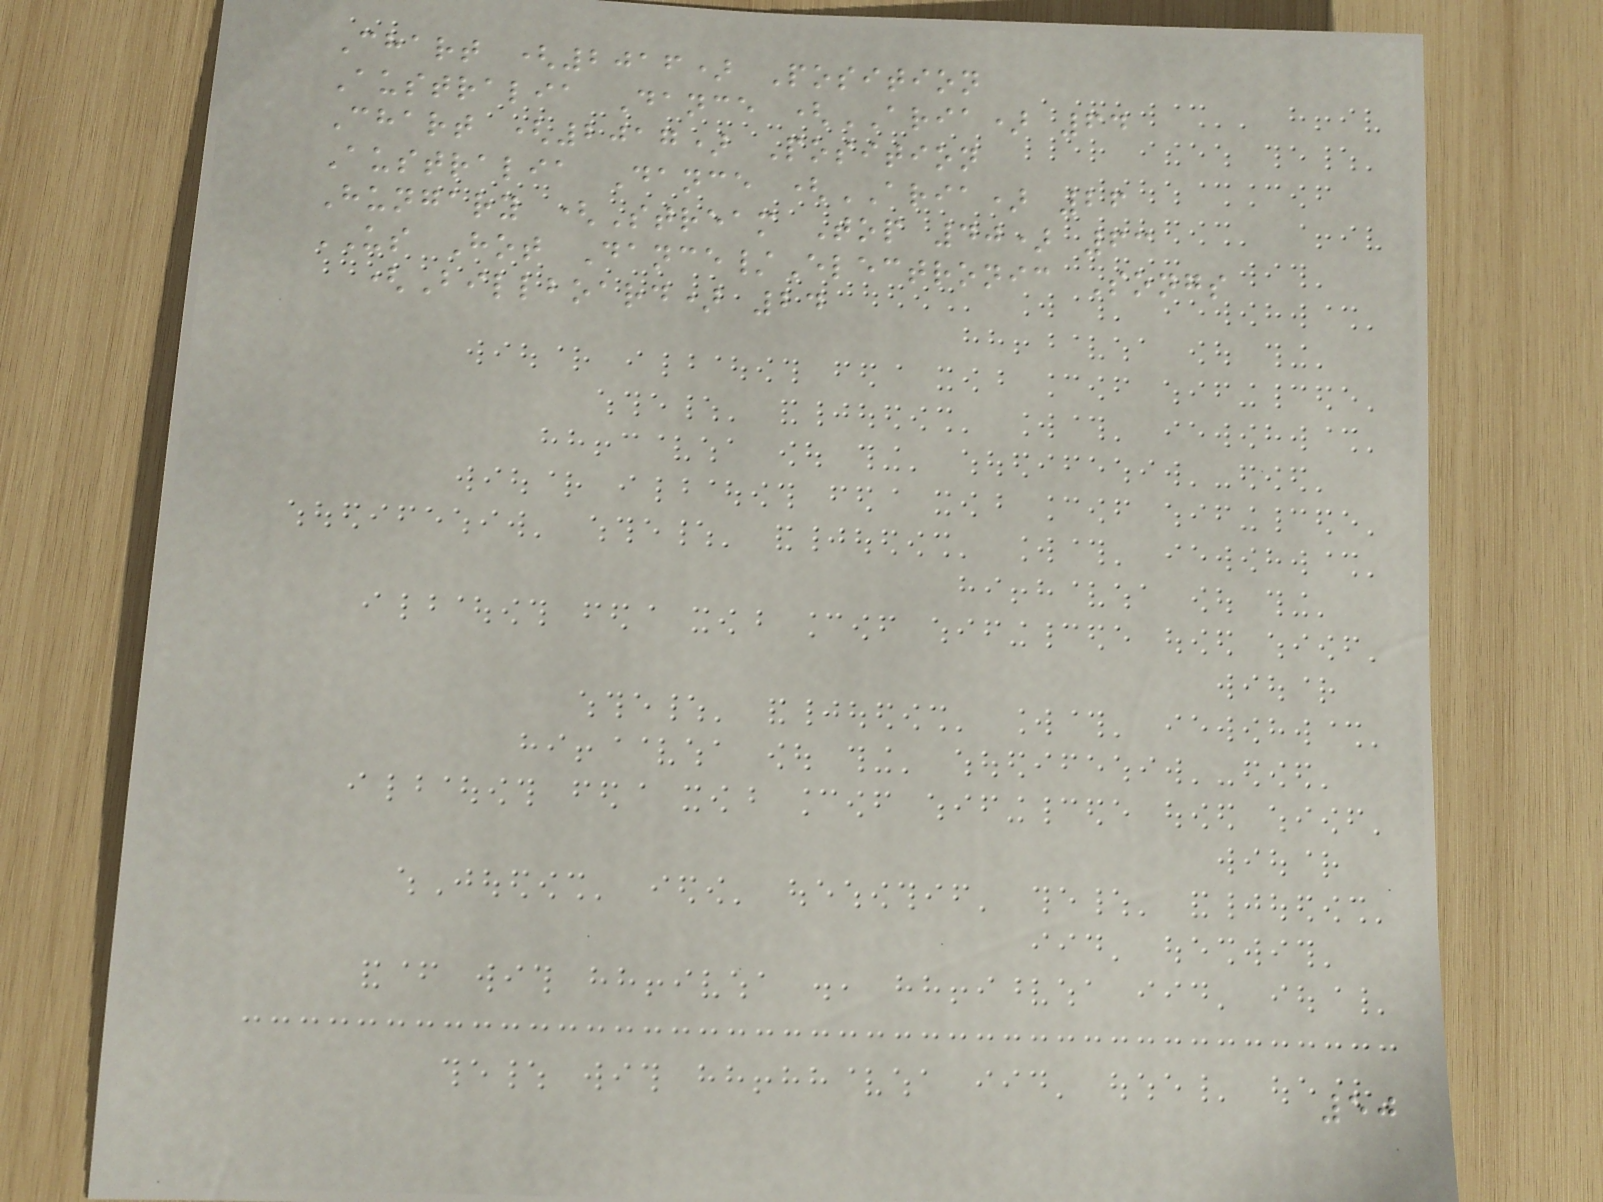Chart (2016) Position
Australia Dance (ARIA) 64
Chart (2017) Position
Australia Dance (ARIA) 26
Hungary (Stream Top 40) 63
US Hot Dance/Electronic Songs
(Billboard) 24
50
